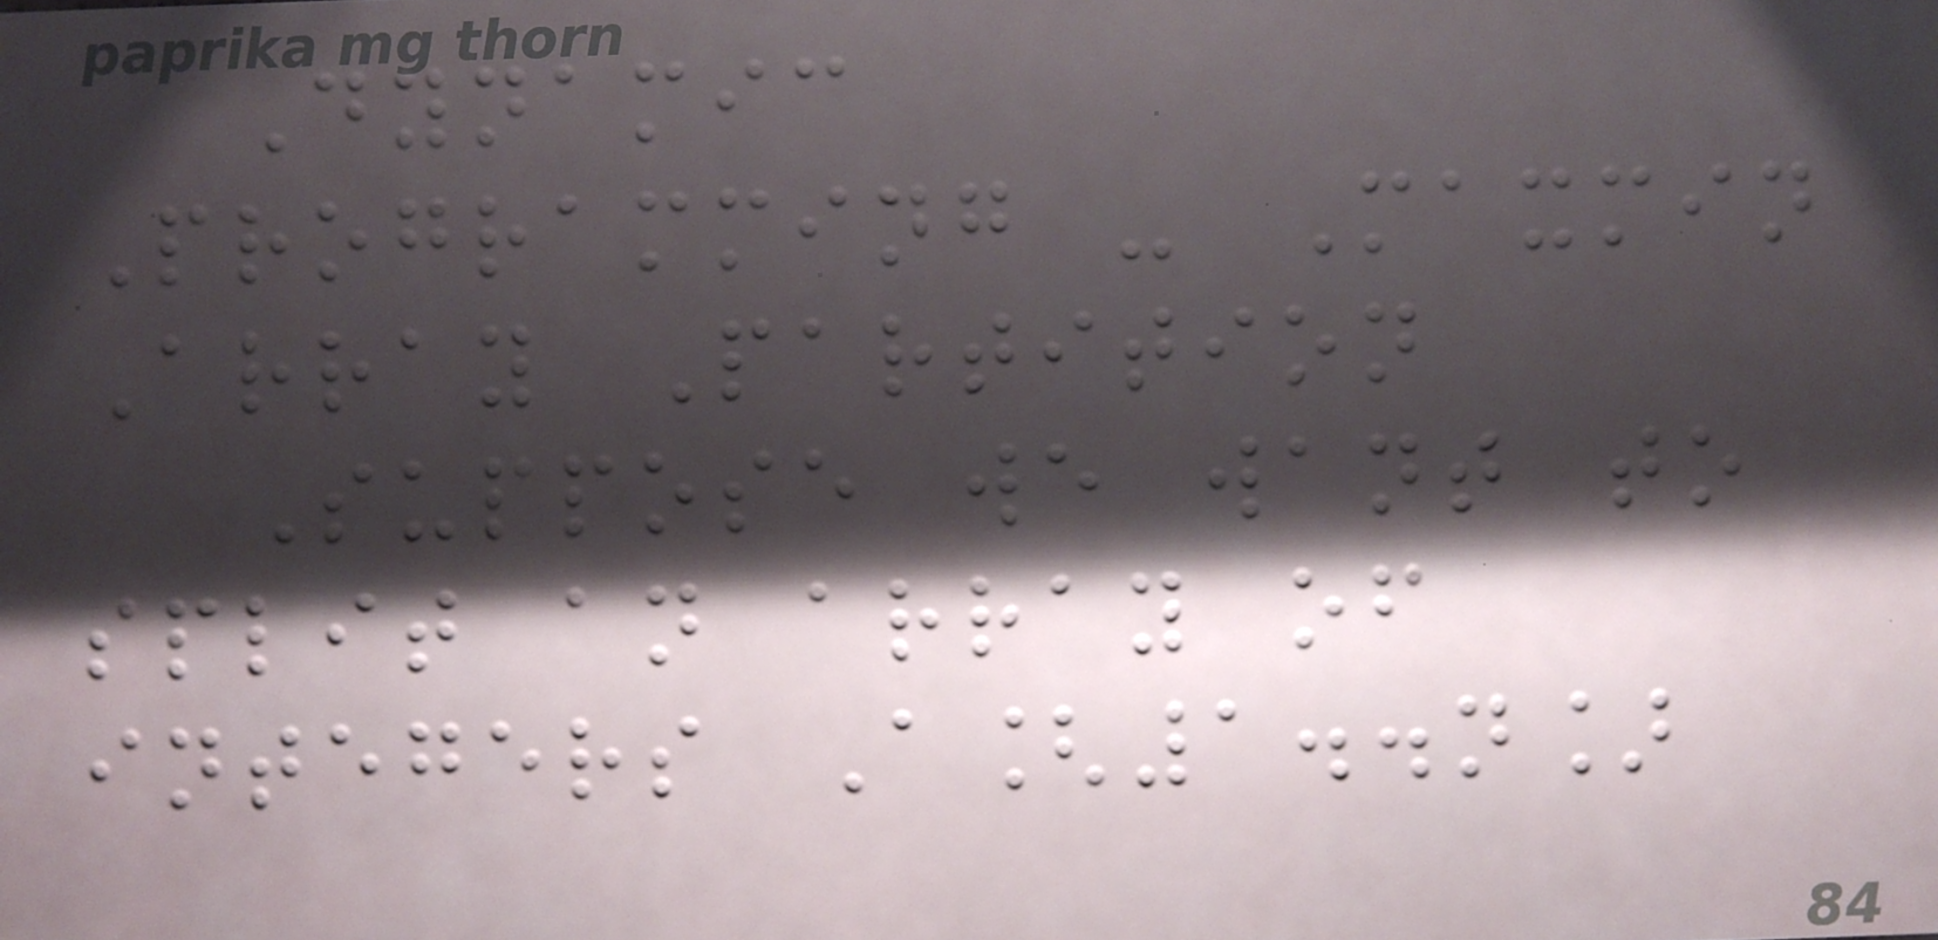Dynamic
Programming - Maxmin
Array Partition
Suppose we want to
split an array of
integers A[1..n]
